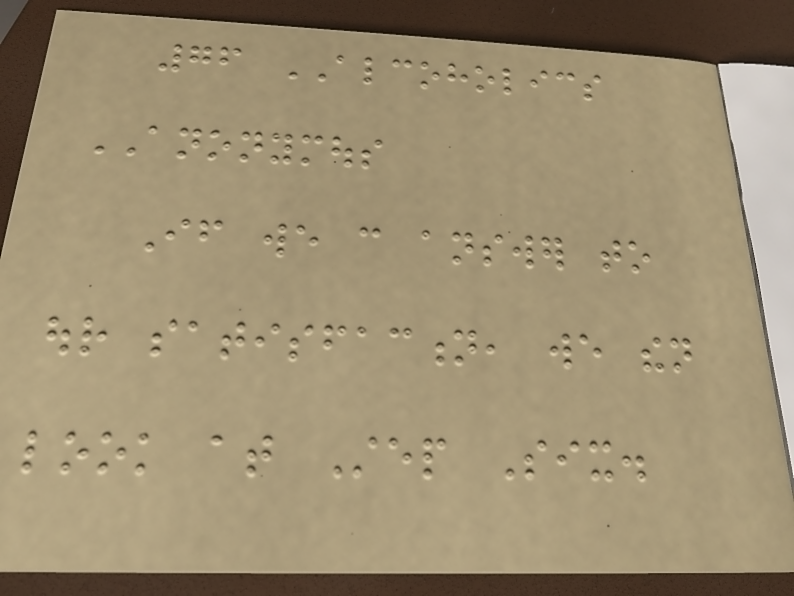76 ALCOHOLICS
ANONYMOUS
If we can answer to
our satisfaction, we then
look at Step Six.
